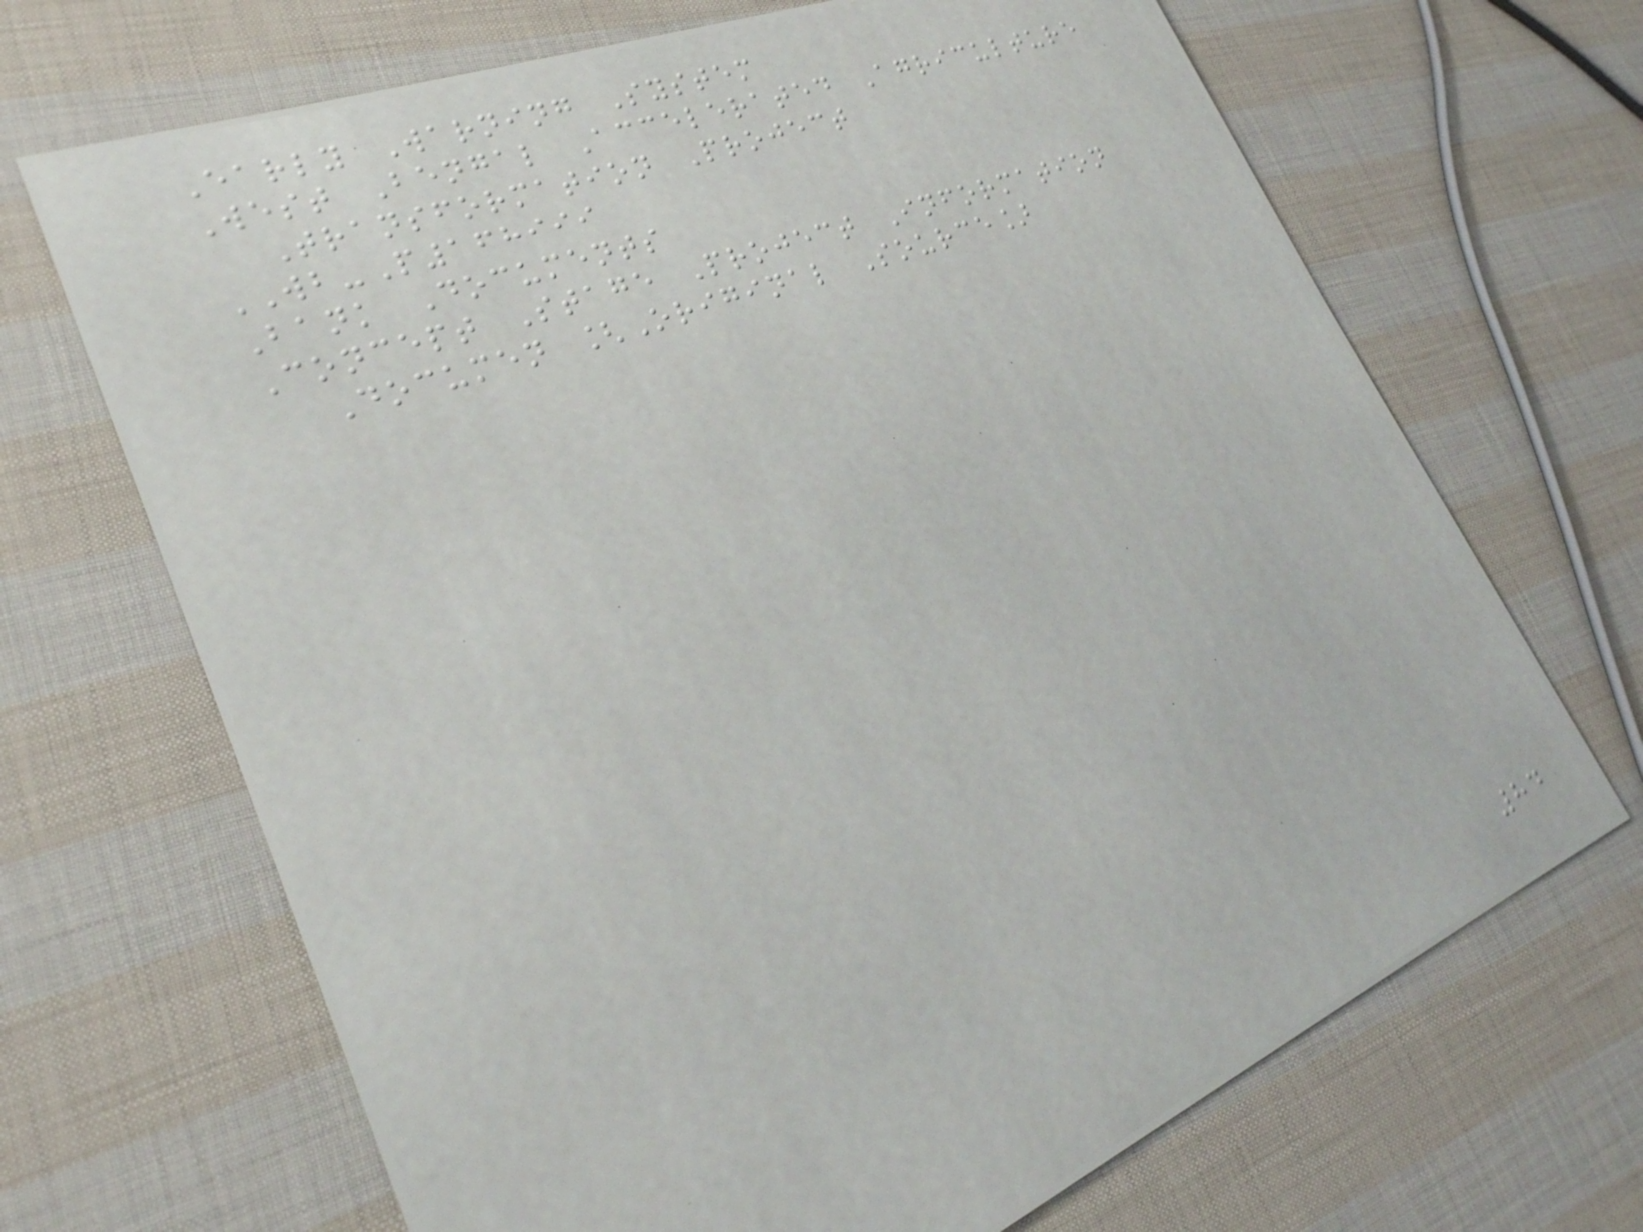Early Warning System
West Bengal Accelerated Agriculture
Transformation Project
WB-P168999
Bank Documents
Concept Stage Project Information
Documen [Original Source]
84
